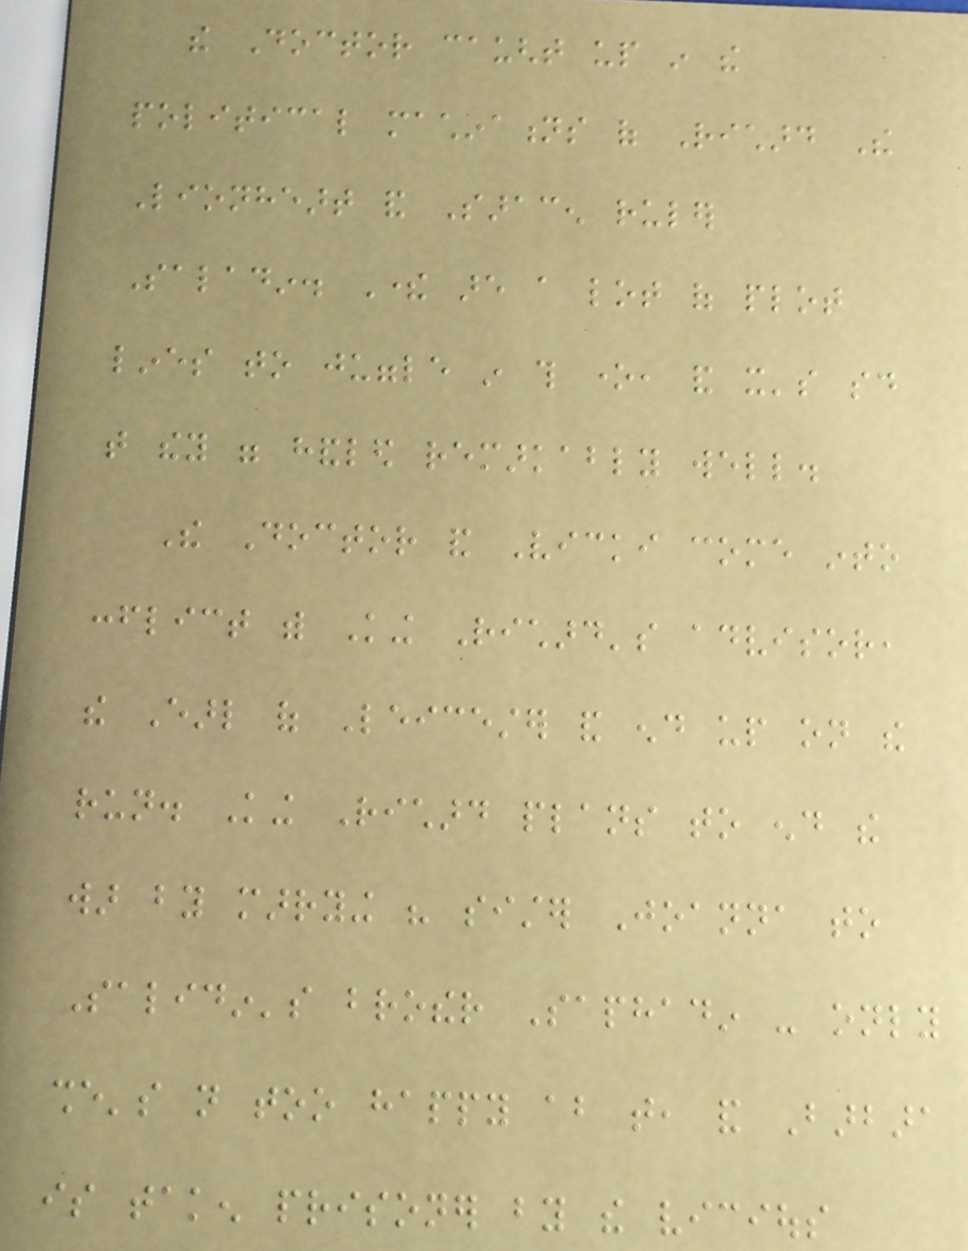the Doctor caught up in the
political machinations of Richard The
Lionheart and Saracen ruler
Saladin. There are a lot of plot
lines to juggle in this one, and it's said
that they were handled remarkably well.
The Doctor and Vicki come into
conflict with King Richard's advisor,
the Earl of Leicester and end up on the
run. King Richard plans to end the
war by marrying his sister Joanna to
Salidin's brother Saphadin - only
she's not too happy about that, and Barbara
is taken prisoner by the vicious
